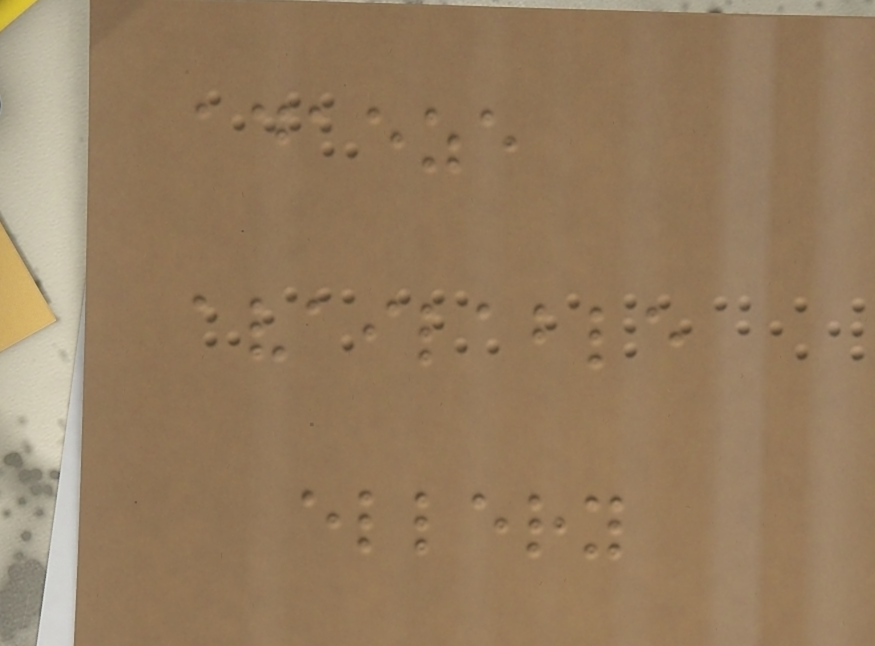adaeze
available
ellery
